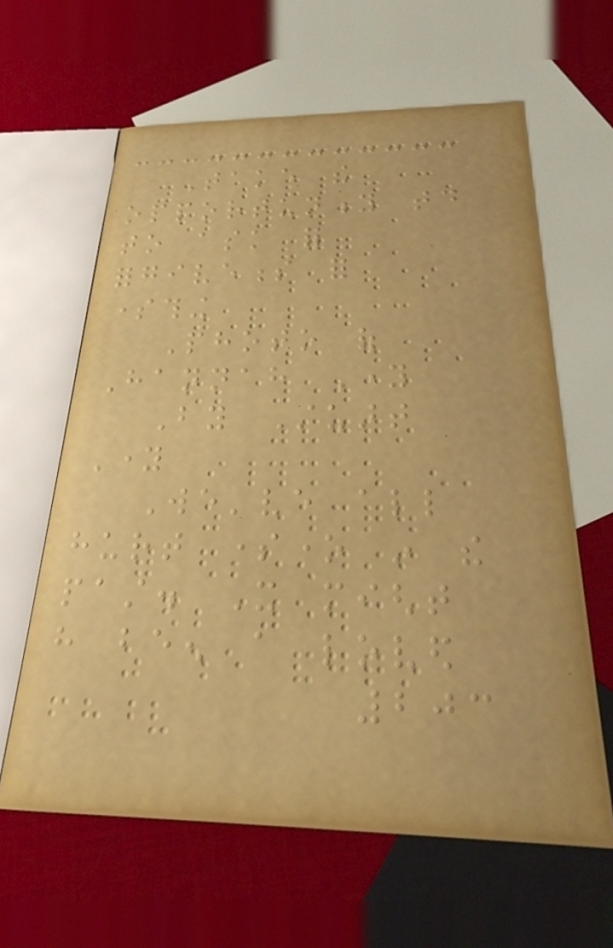Take the
opportunity today
to ask for
forgiveness for
something
Photo of
Hannah Young
By Stuart
Young
We've all
hurt someone in the
past. It might
have been a loved
203
